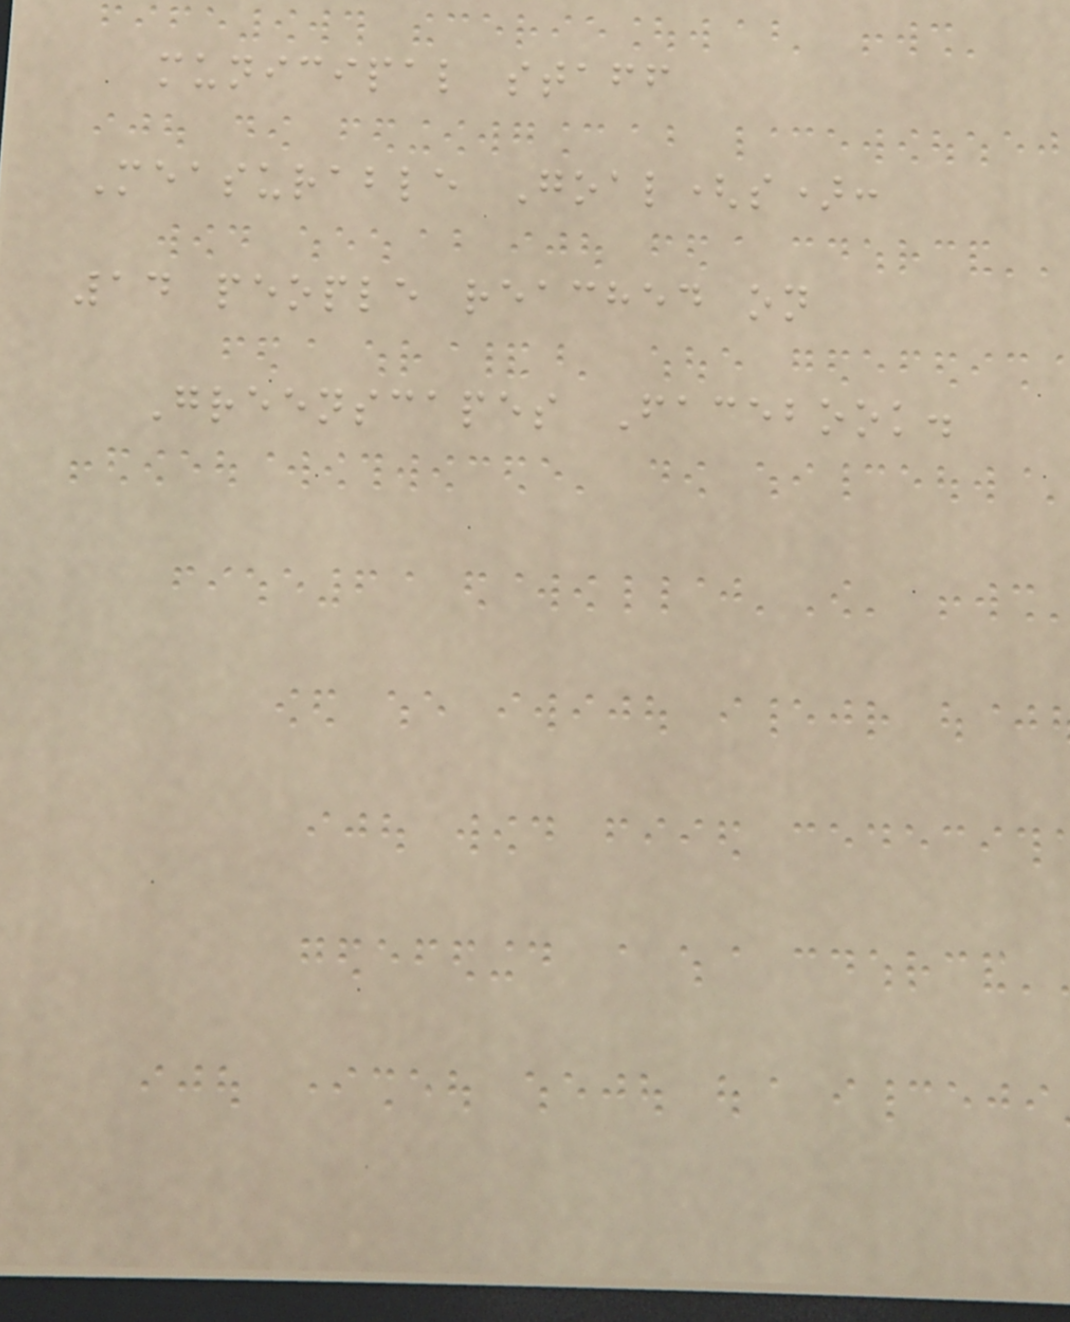municipal staff
Measurable Goal(s):
14 people reached on
Greenscapes Facebook.
